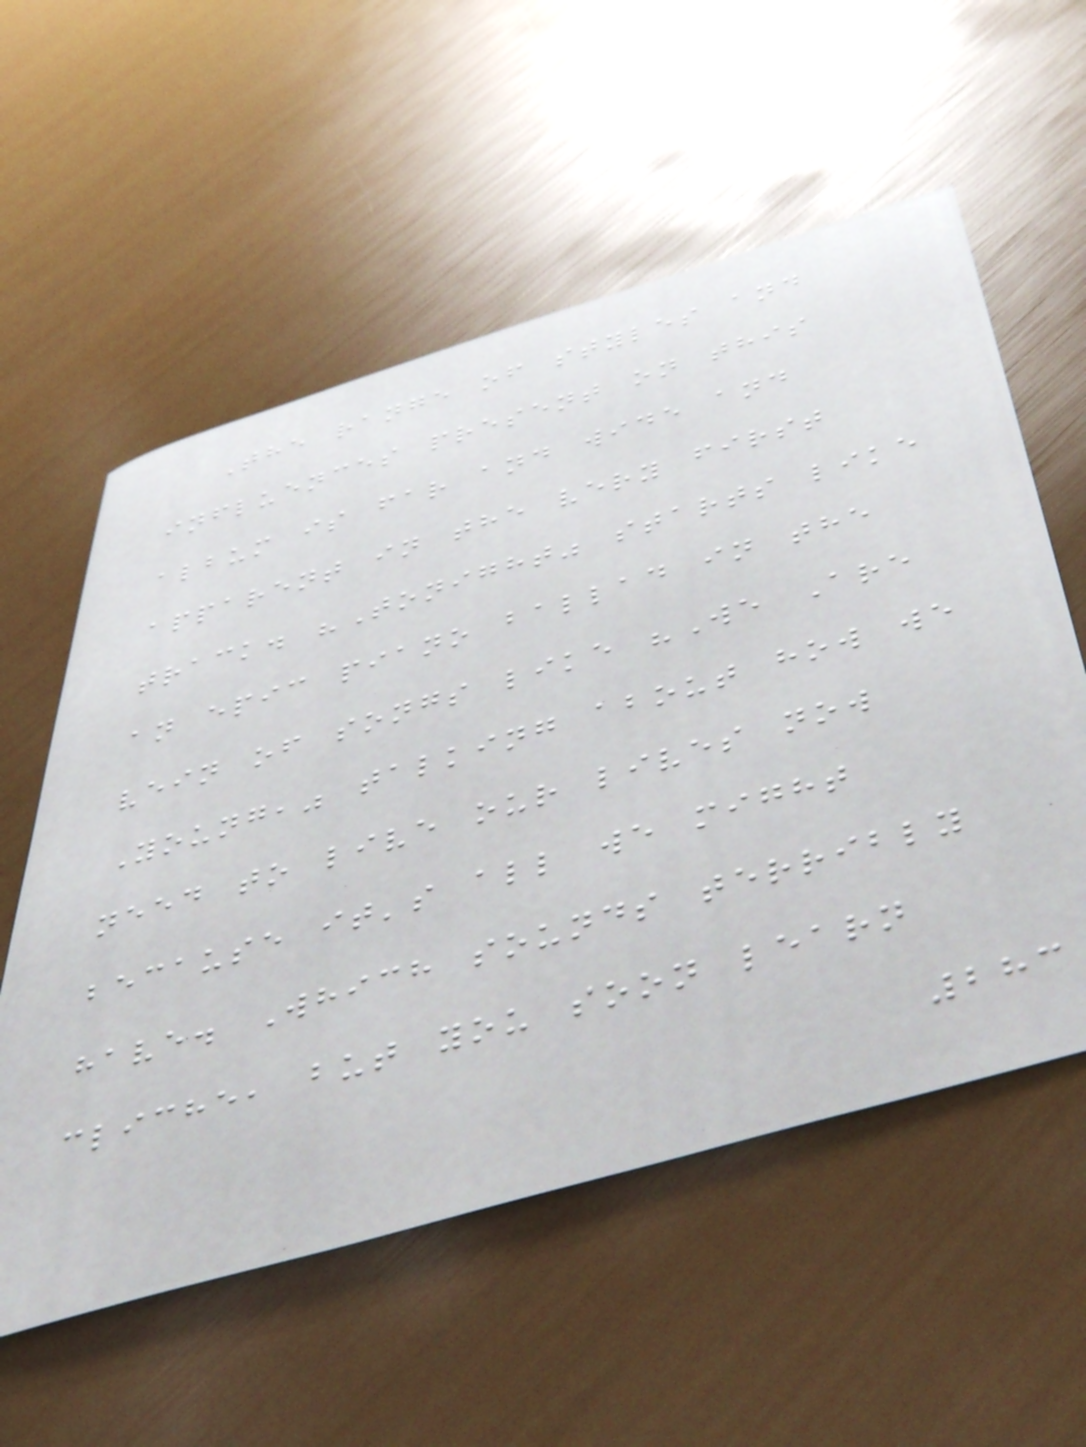The range of styles and
influences present on this
album is far and wide and
apparent in the very first
track. "Tonight" starts like
an epic piano ballad in the
vein of songs like "We Are
Young," talking about how we
need to live our lives now
because it's all we might
have. Which sounds terribly
cliche, but you soon learn
283
